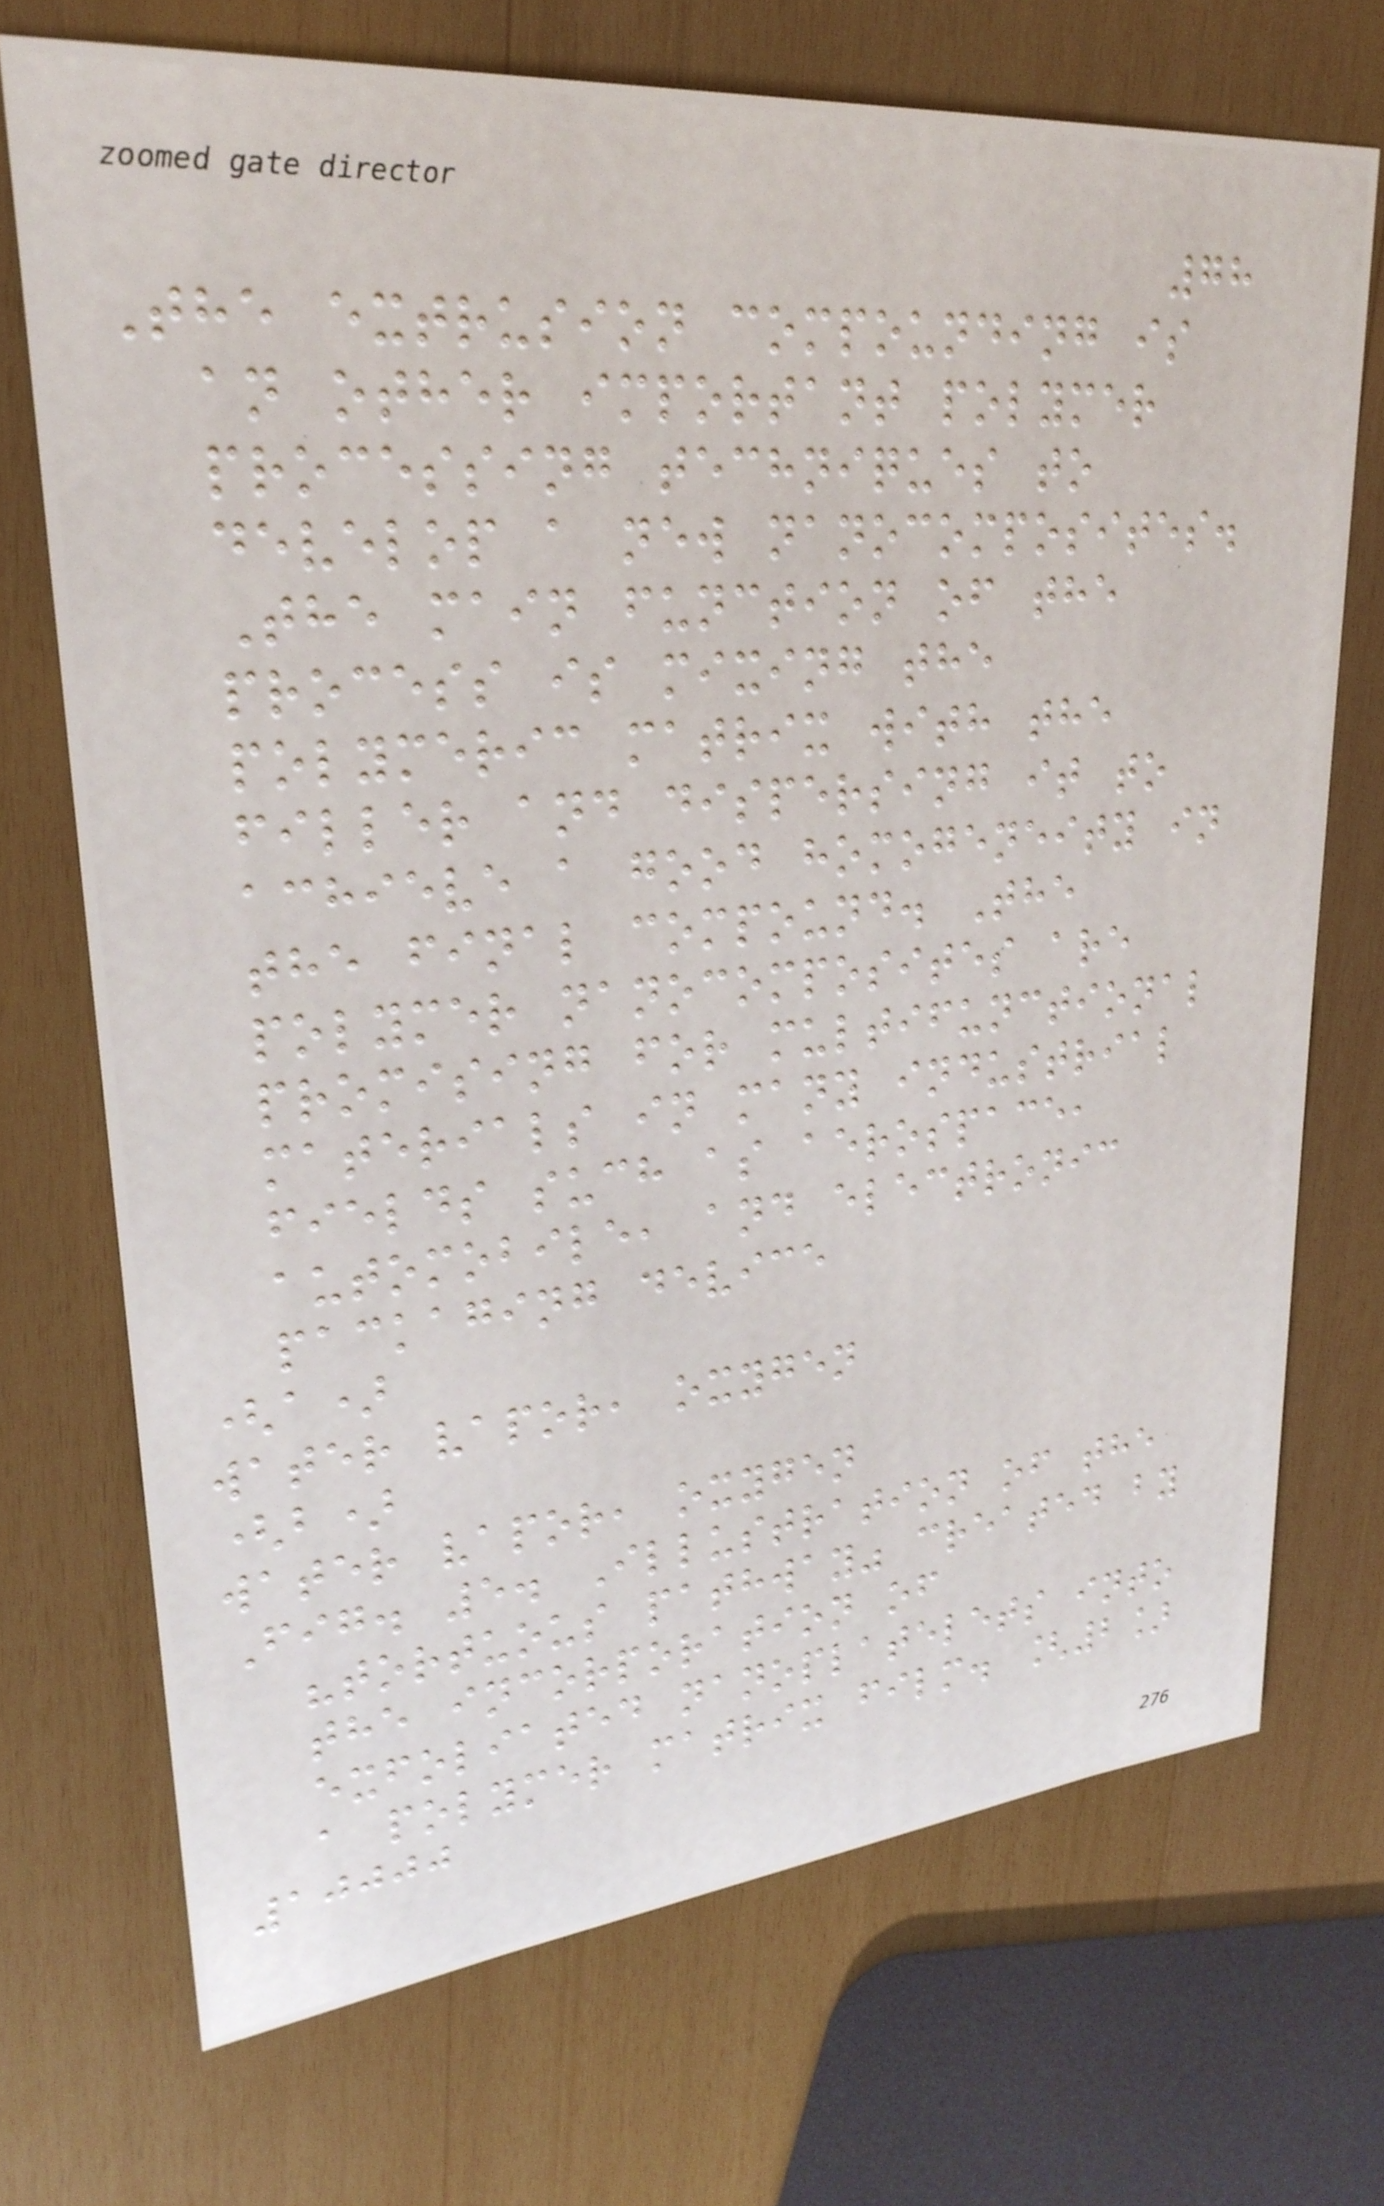78
The extrusion compounding is
an other important polymer
processing techniques to
develop a new nanocomposites.
The main function of the
process is mixing the
polymeric matrix with the
filler and dispersing it to
achieve a good homogeneity in
the final compound. The
polymer nanocomposites are
promising for multifunctional
materials in many industrial
fields such as aerospace,
automobile, and electronic
packaging device
(a)
water vapor, oxygen
(b)
water vapor, oxygen
Fig. 5. Illustration of the
"tortuous pathway" created by
the incorporation of
exfoliated nanoplatelets into
a polymer matrix film. [2]
10000
